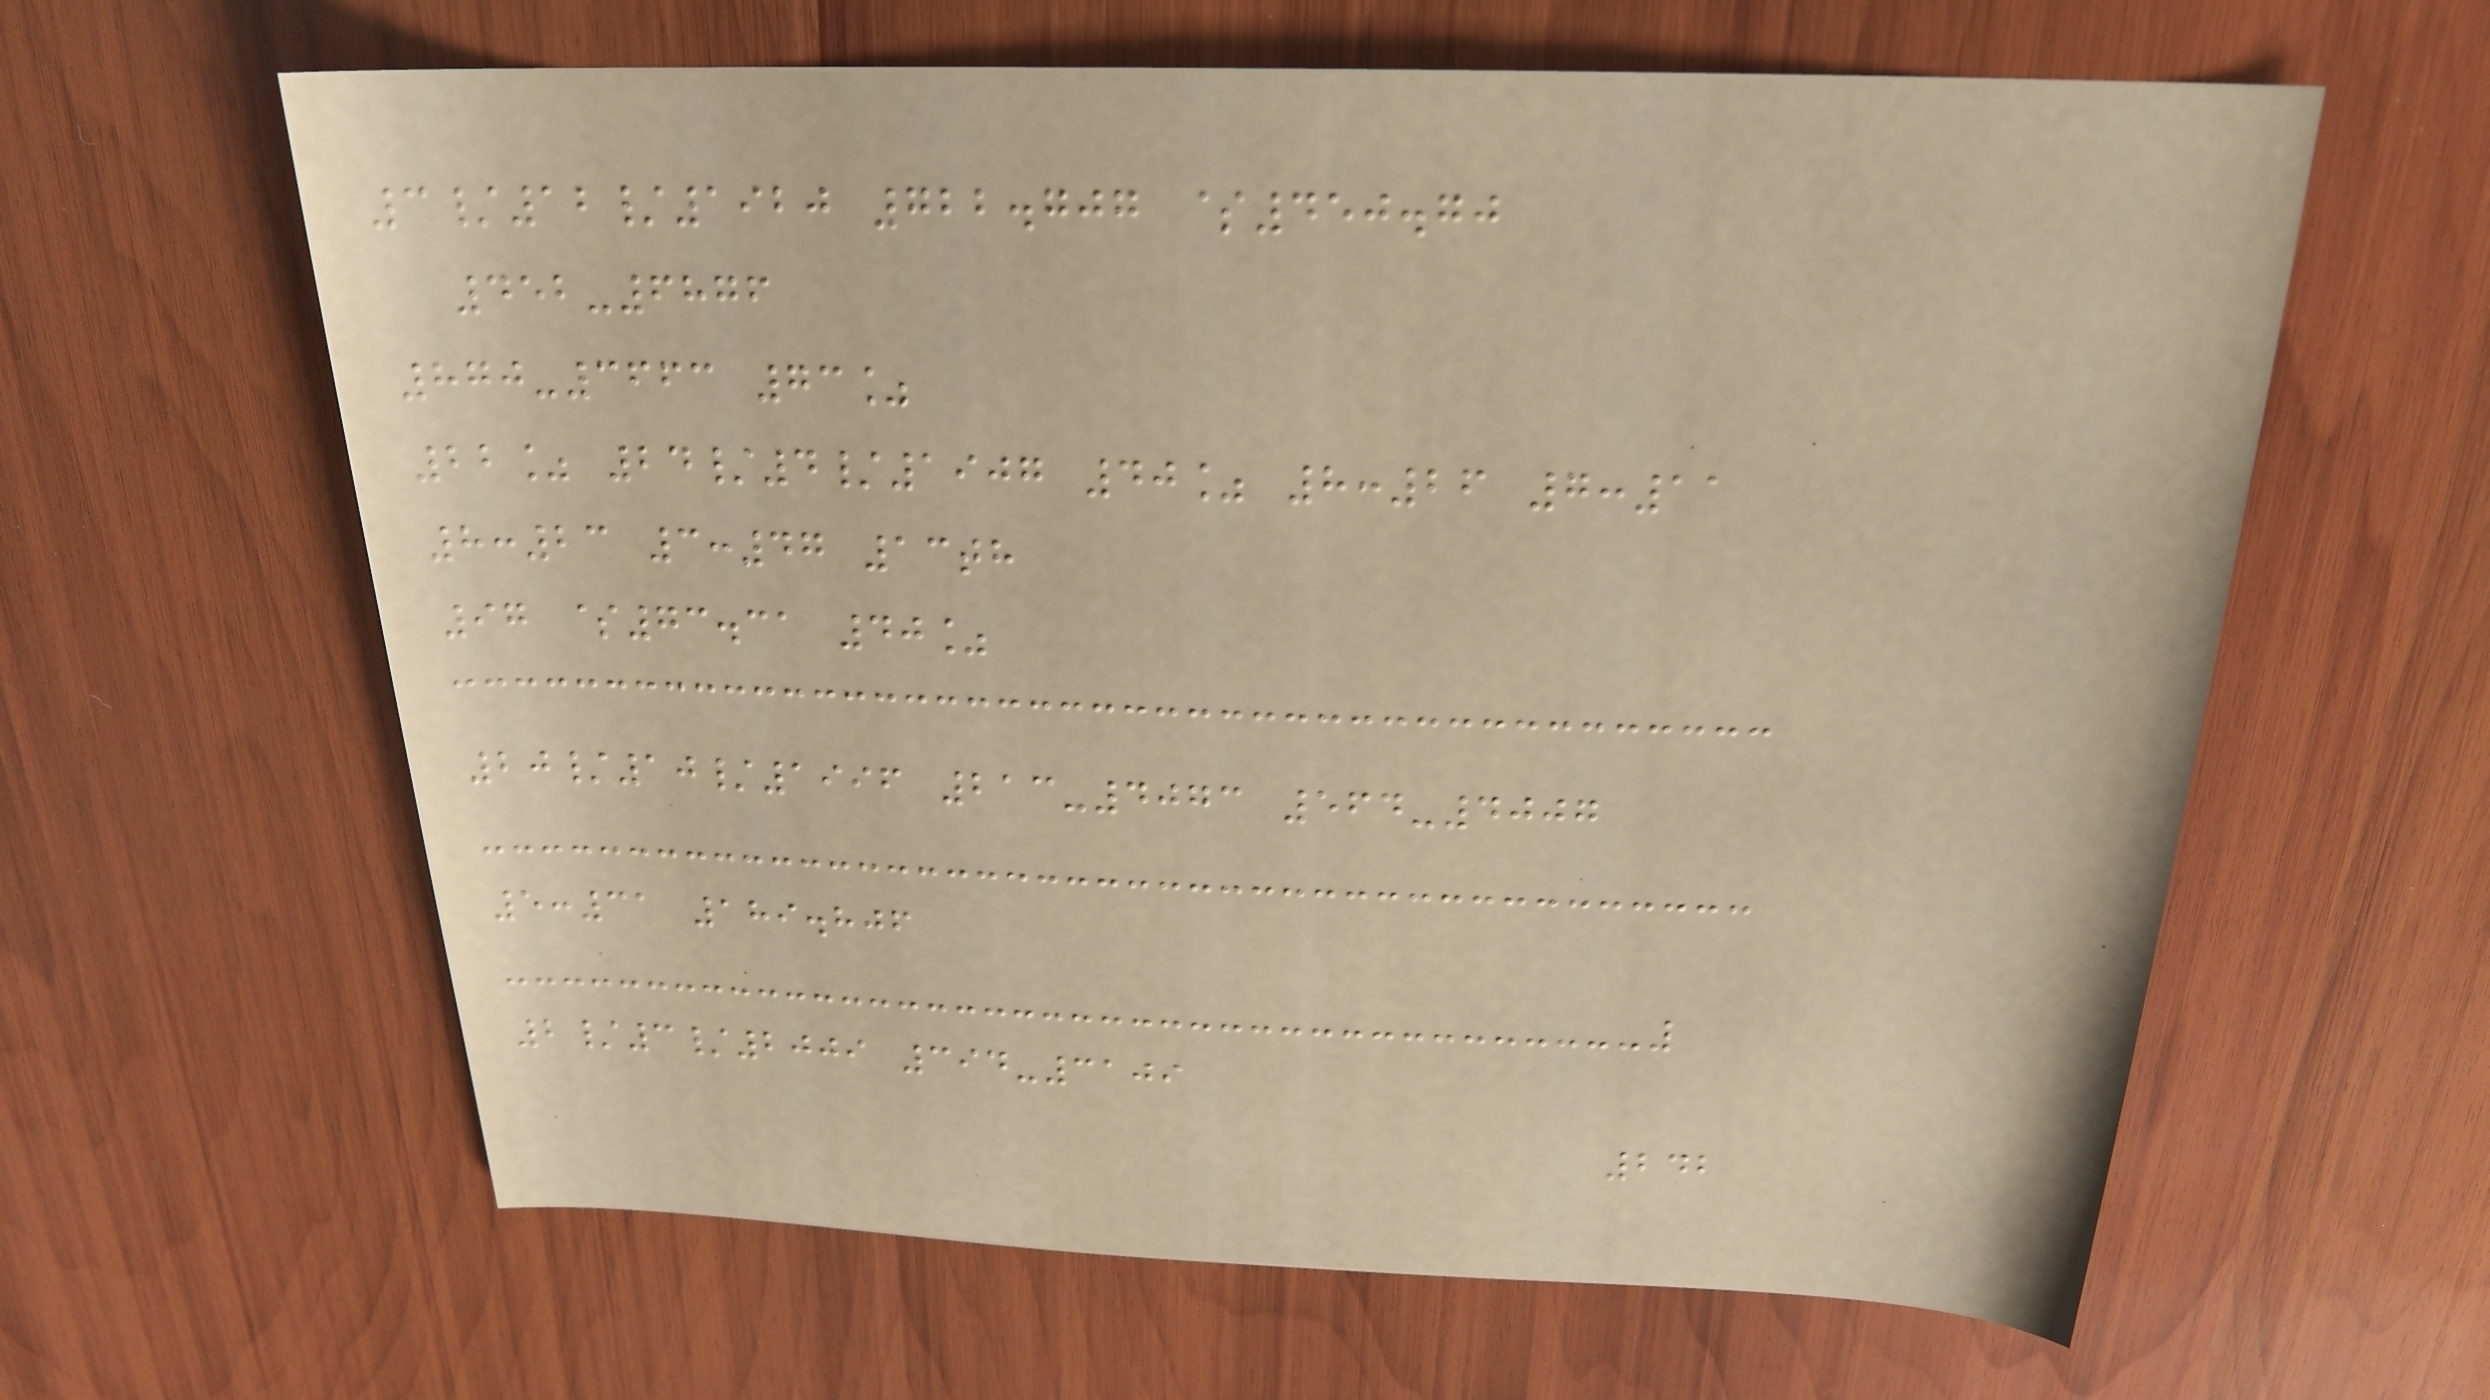3/12/1920 722.707 $450.70
452-6876
870-3663 73%
22% 24/4/1907 40% 8:26 7:11
8:23 3:47 13th
97 $73.31 40%
20/10/1996 213-4073 564-4007
5:31 189.806
2/3/2009 394-3109
242
